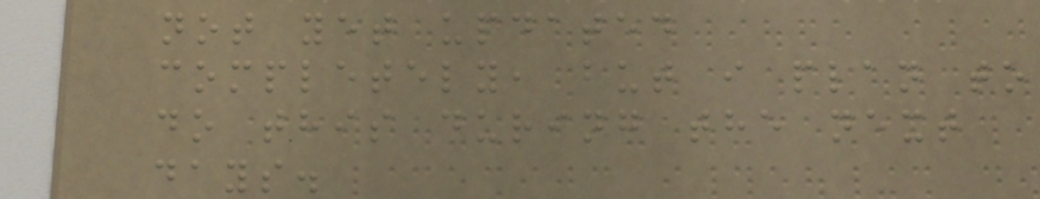not yet updated
completely, but i plan to
do this during the next
days.
